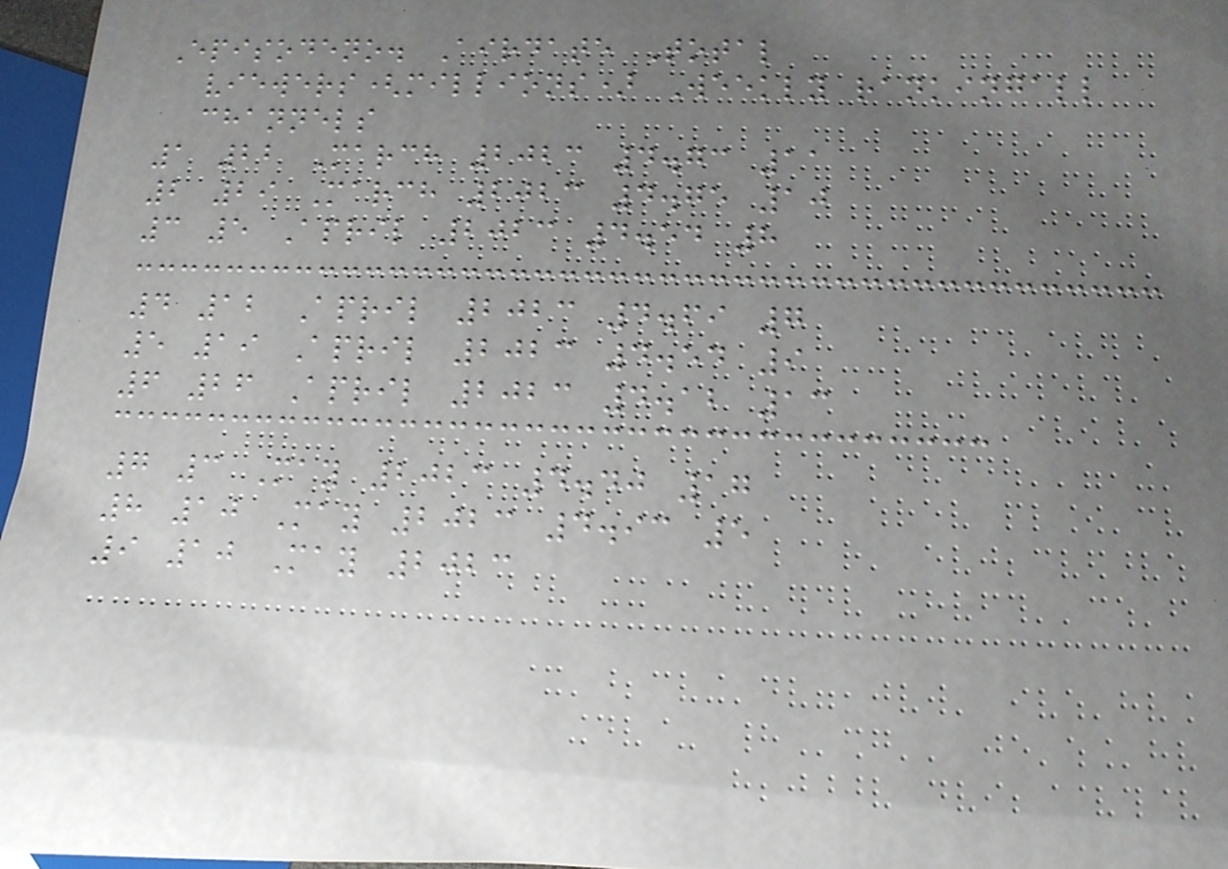Episodeno. Airdate Total
viewers(millions) Weekly rankingall
channels
1 22 March 2023 4.73 11
2 29 March 2023 4.75 10
3 5 April 2023 4.54 8
4 12 April 2023 4.69 7
5 19 April 2023 4.54 9
6 26 April 2023 4.12 13
7 3 May 2023 4.40 17
8 10 May 2023 4.93 5
9 10 May 2023
